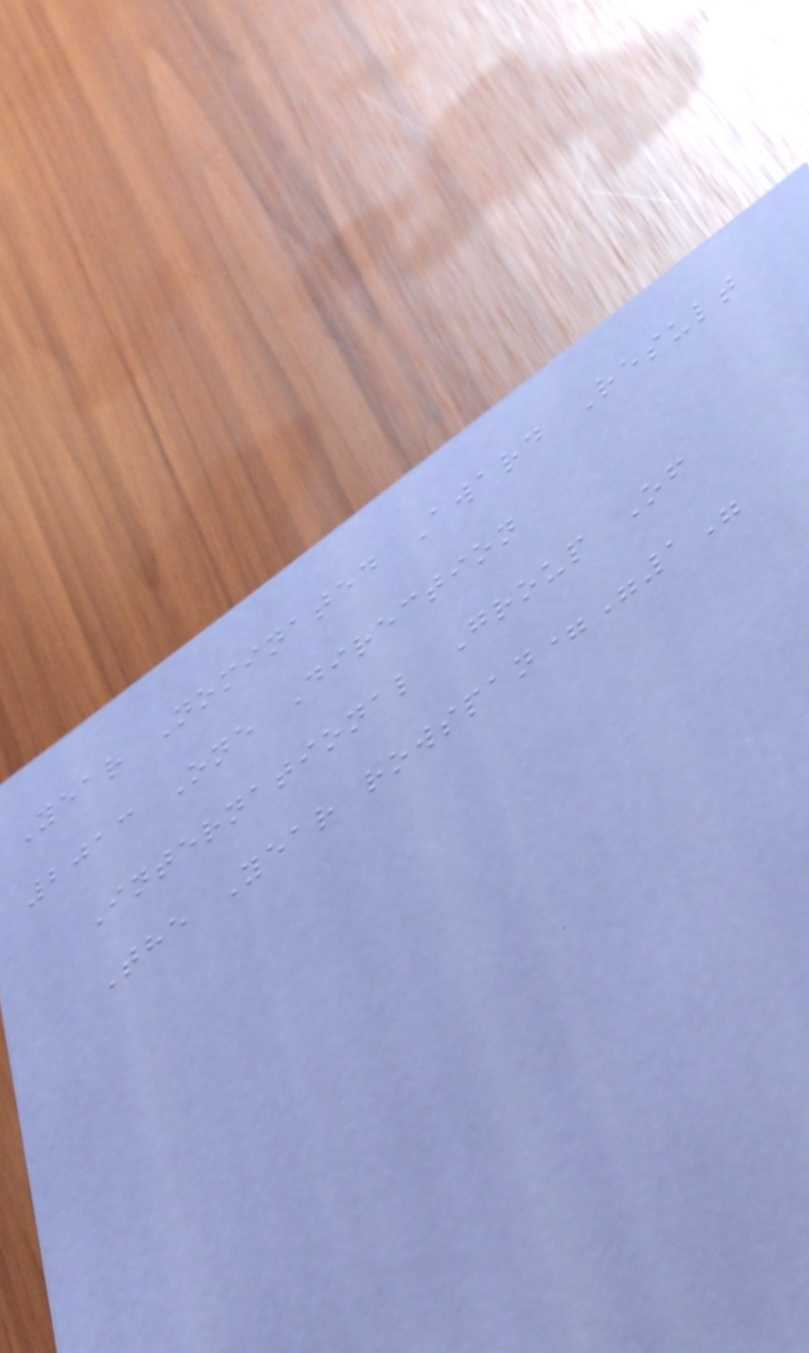Year Nominated Award Result
2013 One Direction
International Group Of
The Year rowspan="1"
